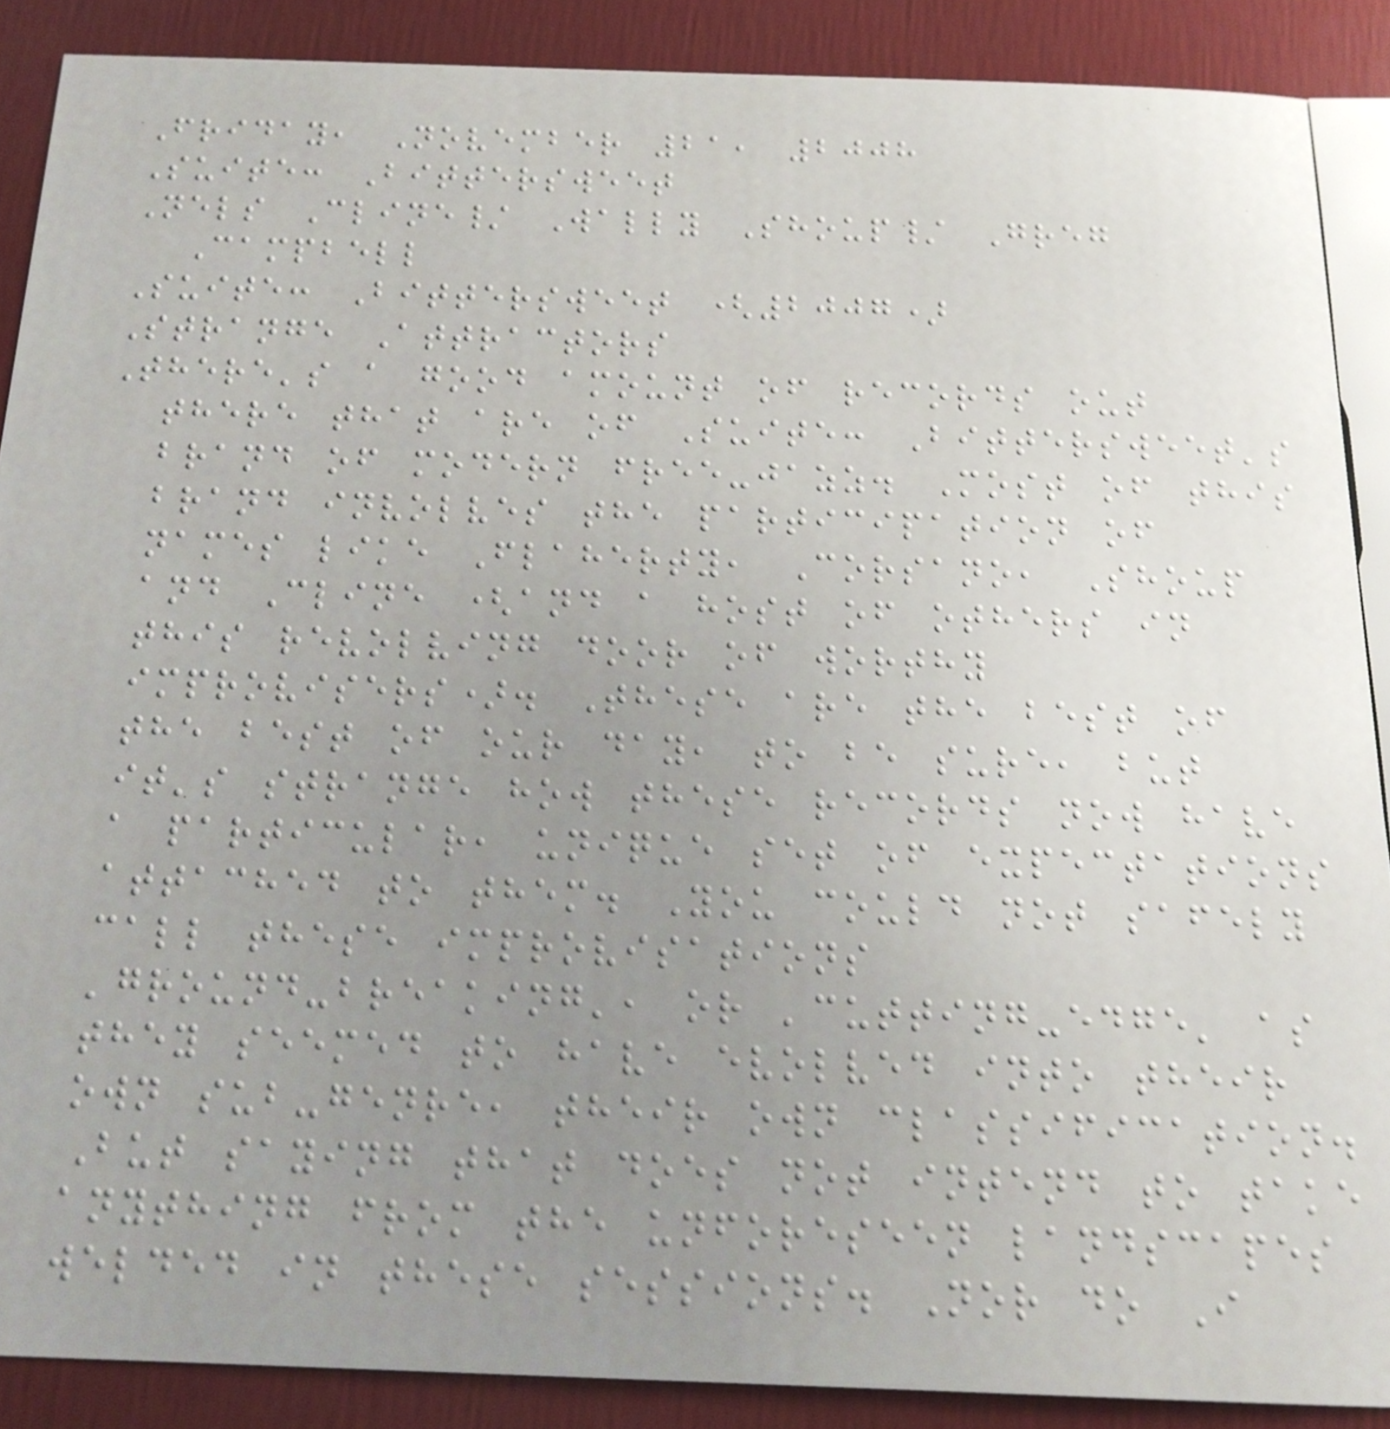Friday, November 21, 2008
Suite: Bittersweet
Nels Cline/ Wally Shoup/ Greg
Campbell
Suite: Bittersweet (2007)
Strange Attractors
There's a good amount of records out
there that are of Suite: Bittersweet's
brand of modern free-jazz. Most of this
brand involves the participation of
names like Flaherty, Corsano, Shoup
and Cline (and a host of others in
this revolving door of worthy
improvisers). These are the best of
the best of our day, to be sure, but
it's strange how these records now have
a particular, unique set of expectations
attached to them. You could not safely
call these improvisations
'ground-breaking', or 'cutting-edge' as
they seemed to have evolved into their
own sub-genre, their own classification.
But saying that does not intend to take
anything from the unforeseen landscapes
welded in these sessions. Nor do I
